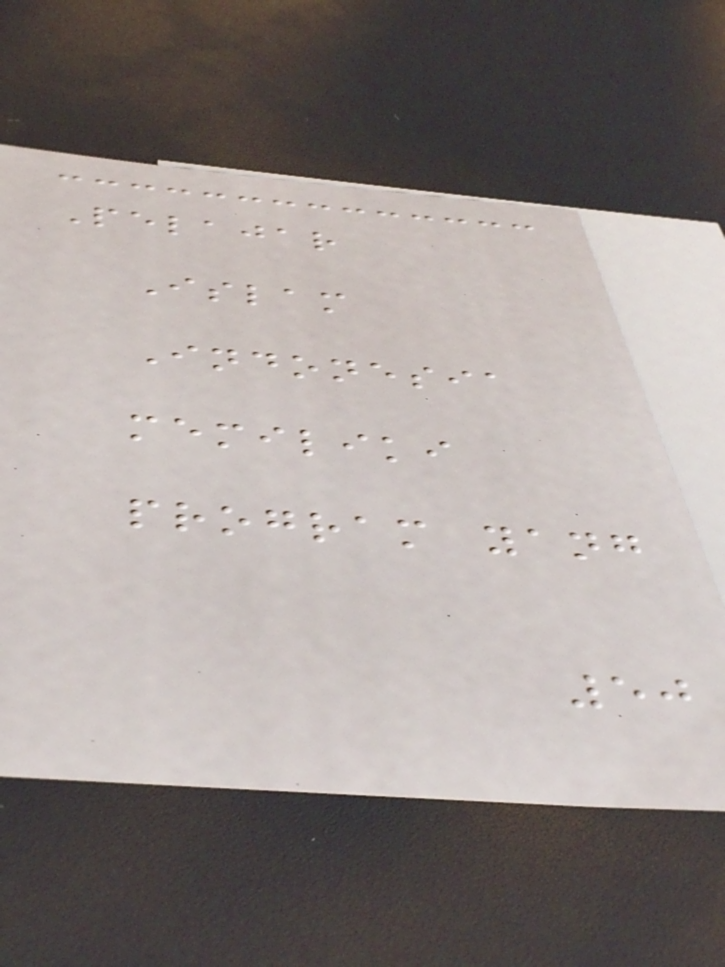Pelajar
Islam
Indonesia
memiliki
program yang
50
